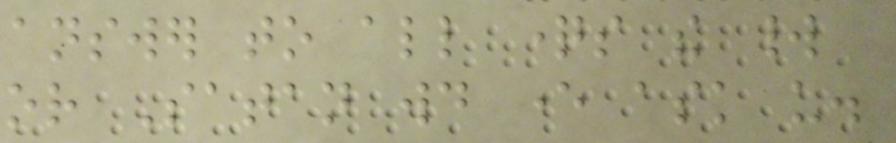answer to all questions the world
or Satan would ever ask us.
